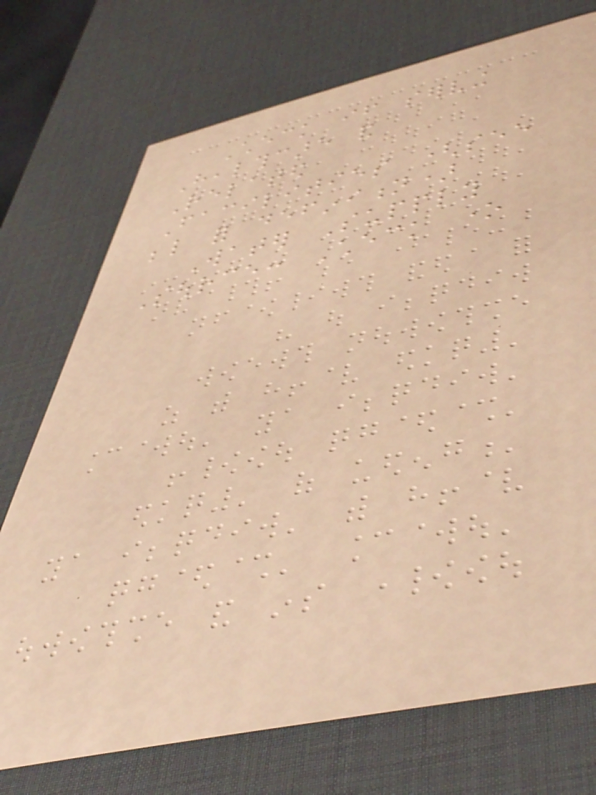Check if serving
Healthcare and
Related
Facilities (see
below for definition)
Water Supply
Source: Check one
